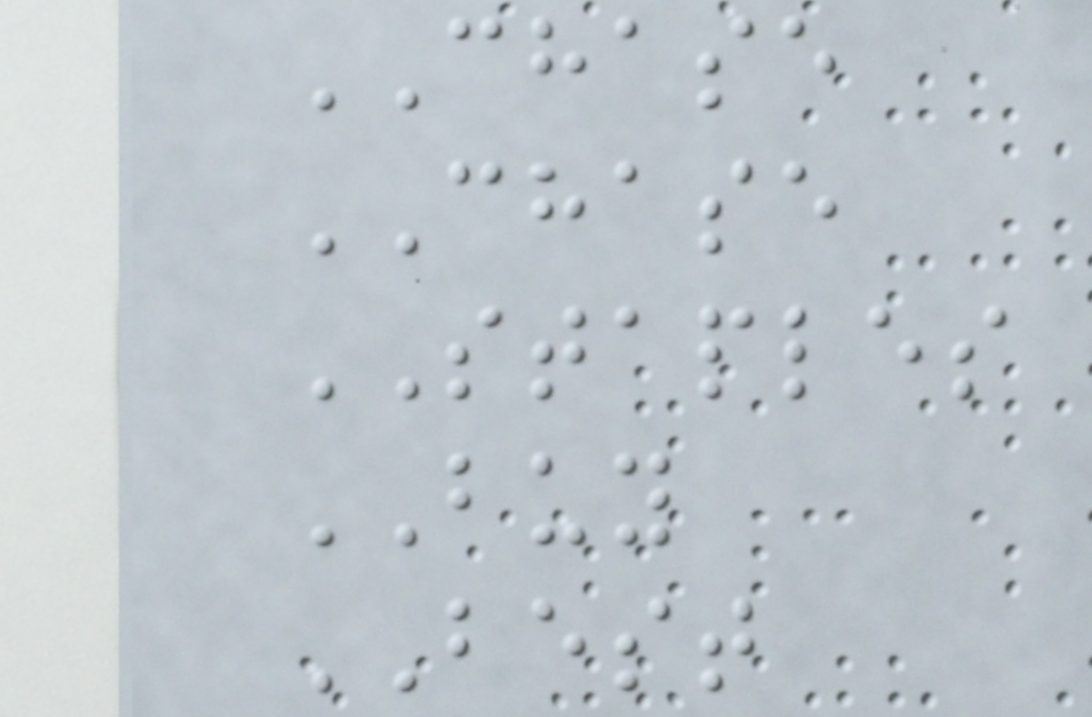CHASE
CHASE
STAPLES
BUY
BEST
